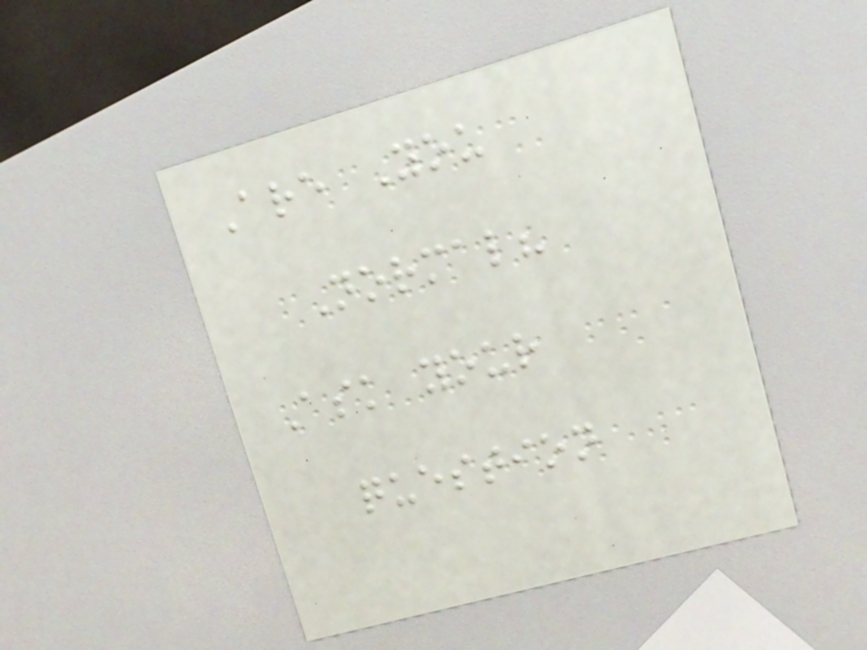Are You
Normal?
Ask your
question
